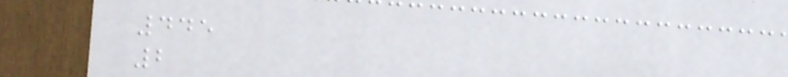445
2
